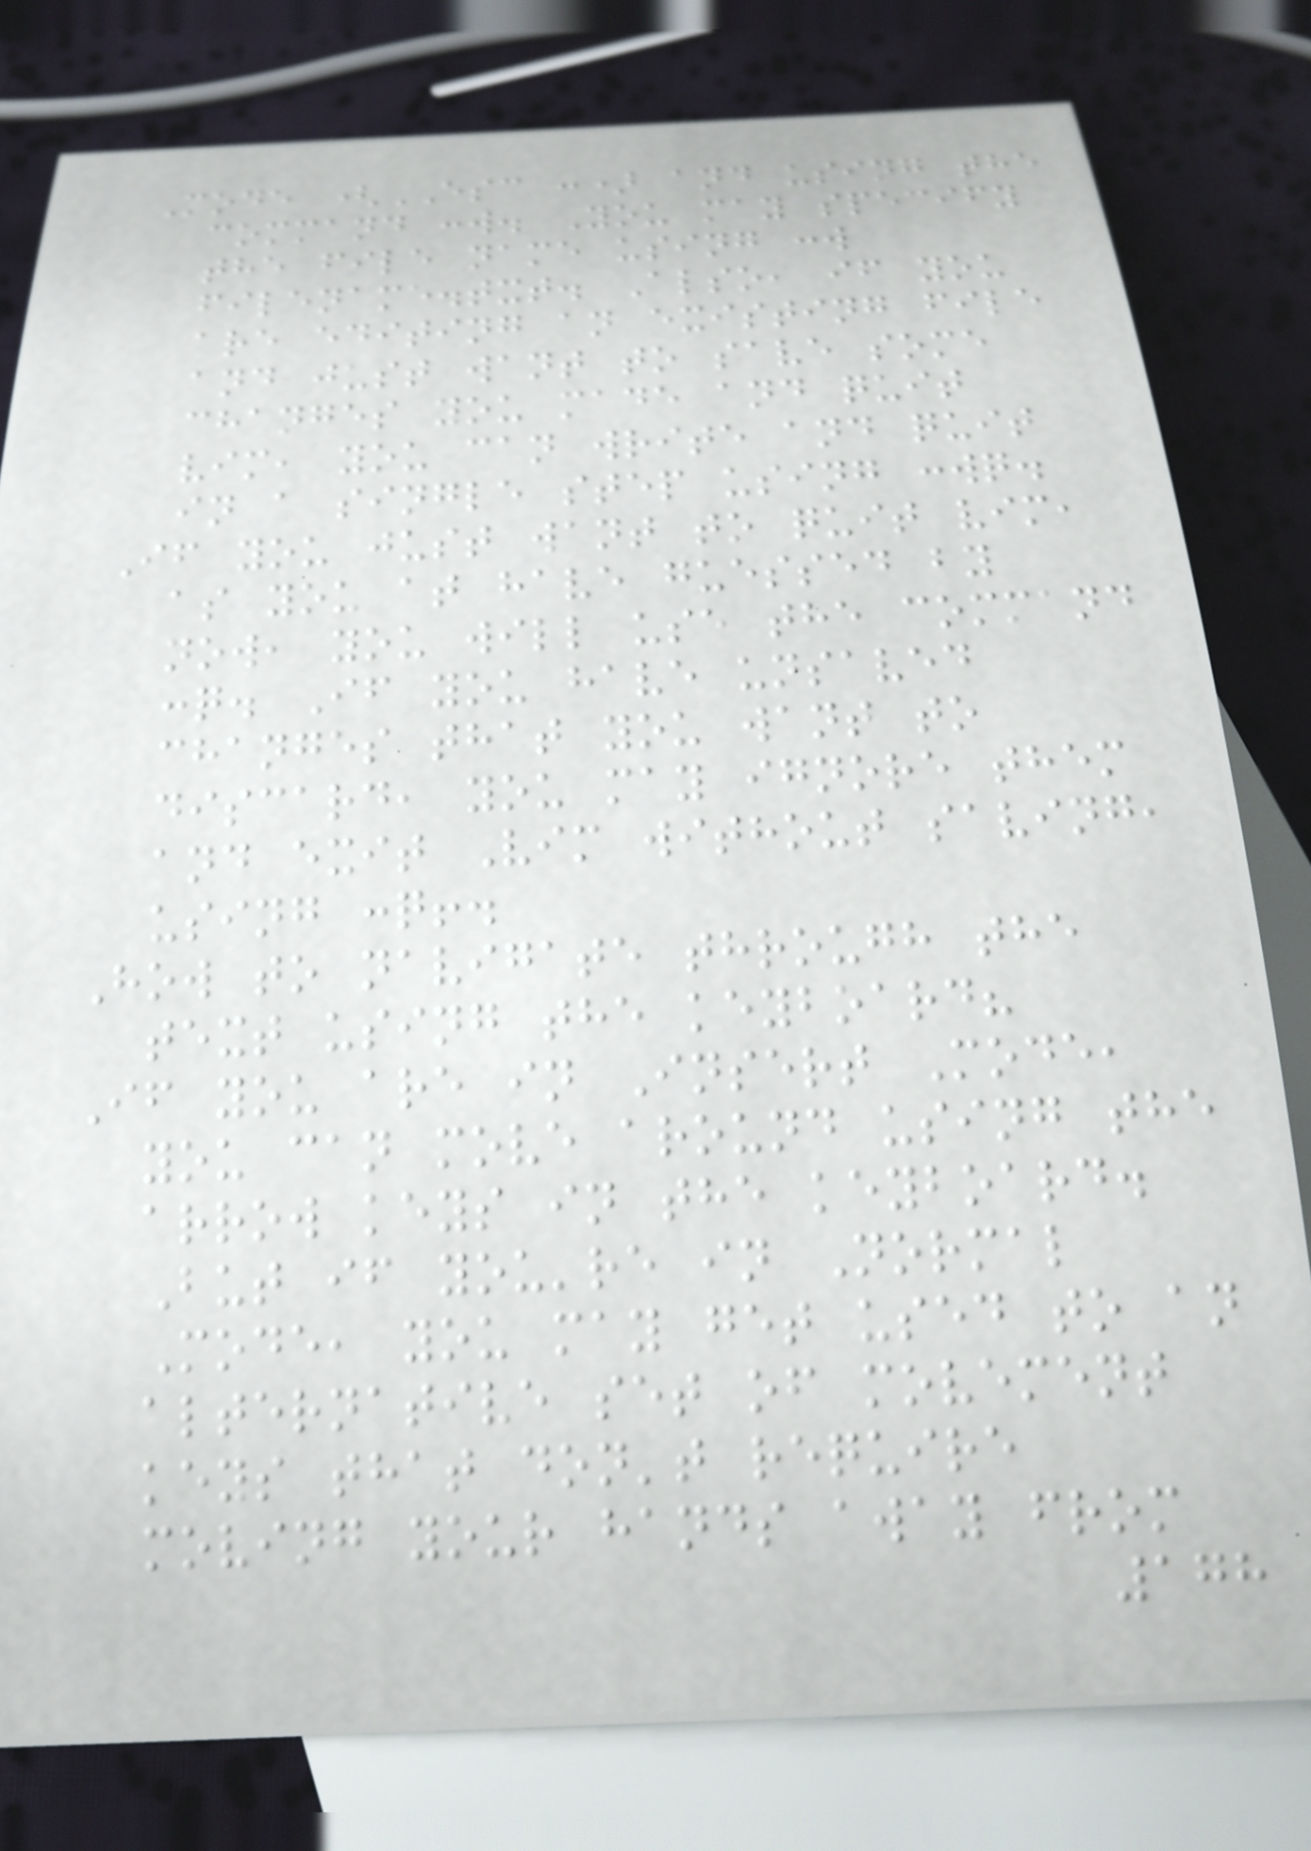Mode (ESC :) and using the
command :w. You may specify
the file name using :w
filename.txt. Also, if you
are editing an existing file
and just want to save some
changes you made and quit
vim, you can write and quit
in a single step using :wq.
If you just want to quit vim,
as you at have guessed by
now, you will use the command
:q. If you have unsaved
changes that you want to
discard, you may ignore them
and exit Vim without saving,
using :q!.
How to navigate through the
text using the keyboard?
If you are in Insert Mode,
you can move around using the
arrow keys in the keyboard.
But if you're in Normal
Mode, you may get used to an
alternative set of movement
keys that don't require
moving your hands away from
178
